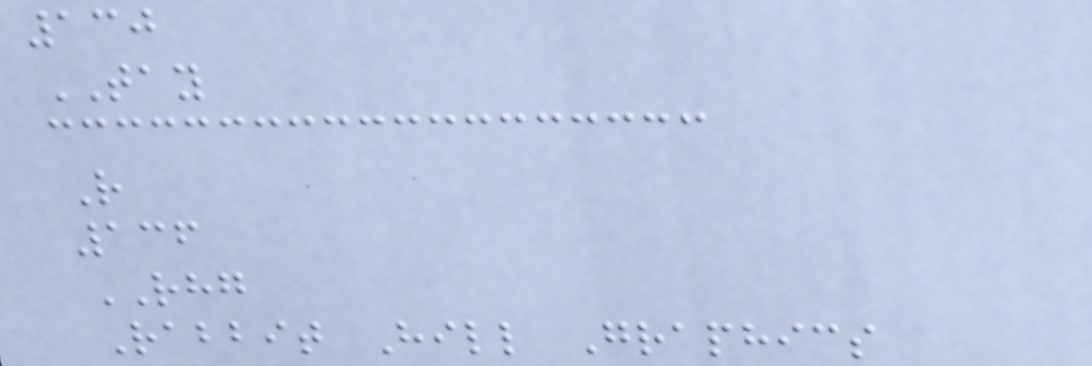130
TAY
R
136
RHG
Rabbit Hill Graphics
